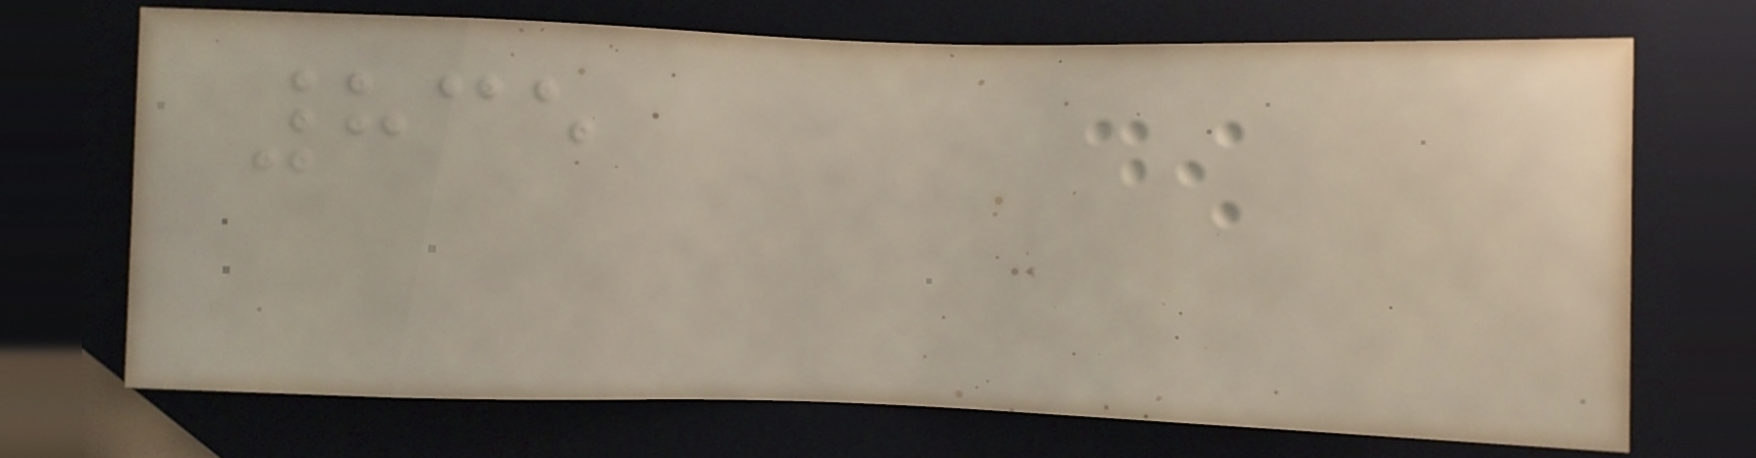835
